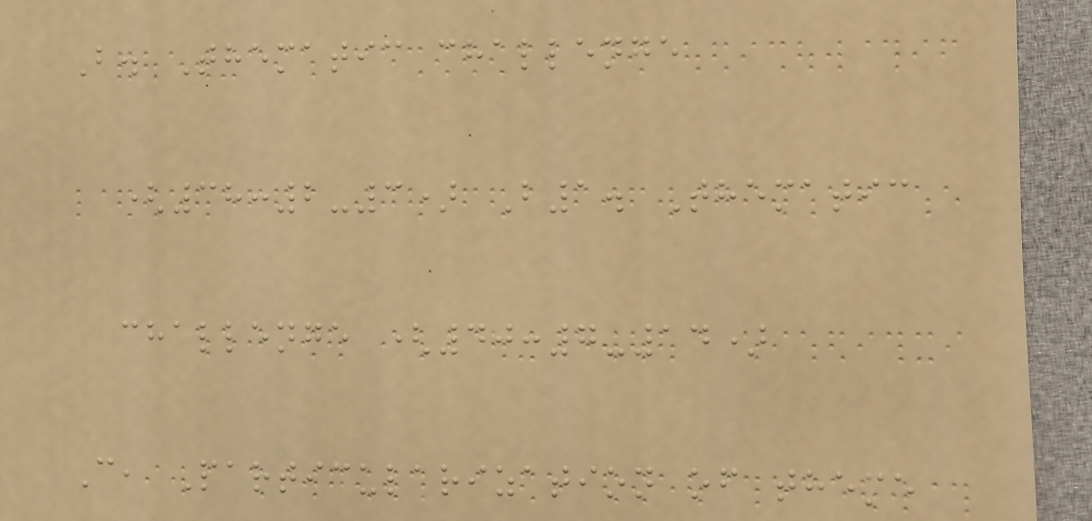B. Thematic challenge
(38:2-3) B1. Thematic
challenge (40:7-14)
C, Particularization of theme
